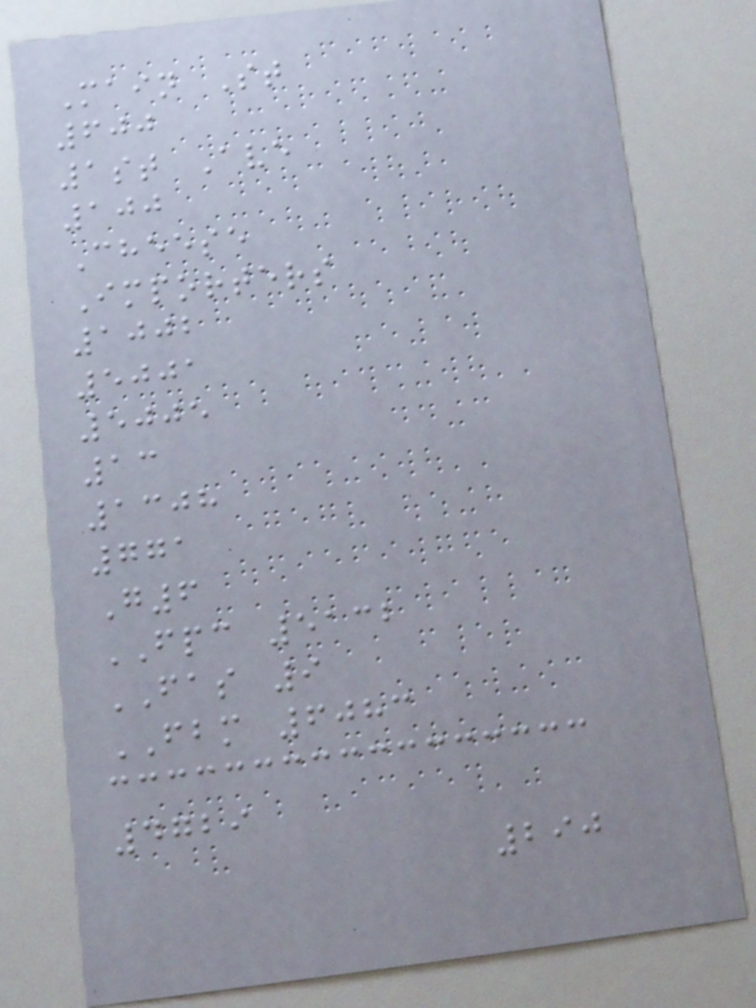Main St
600
1st Ave
100
Cheese
Importers
1002
5001
5005
13
1308
771
G6
FPC 5132
FAS 9
FBM 6083
4729
290
